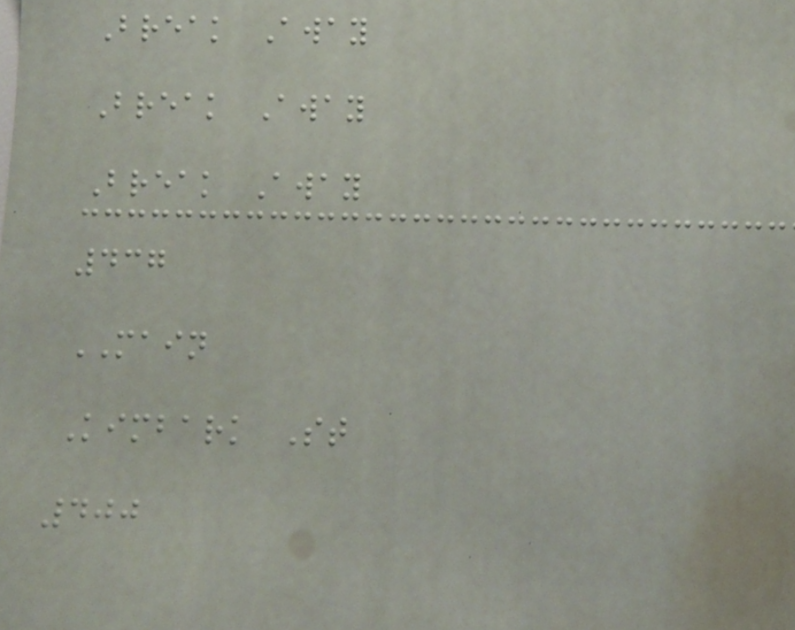Break Away
Break Away
Break Away
437
MAIN
Kimbark St
400
